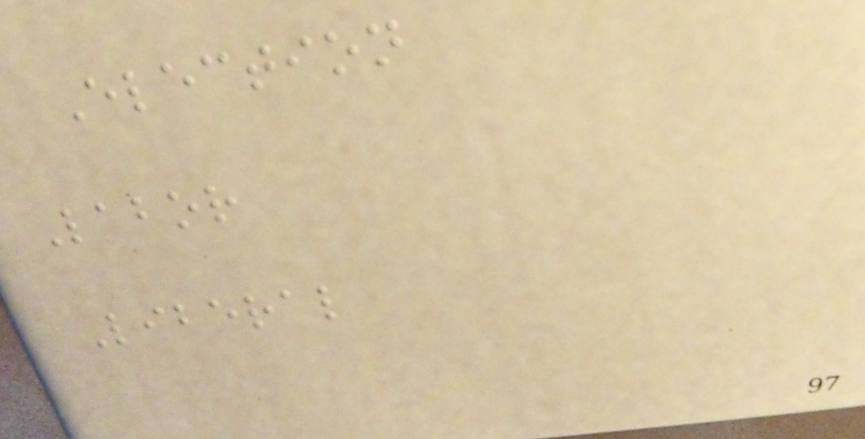Election
Labor
Liberal
